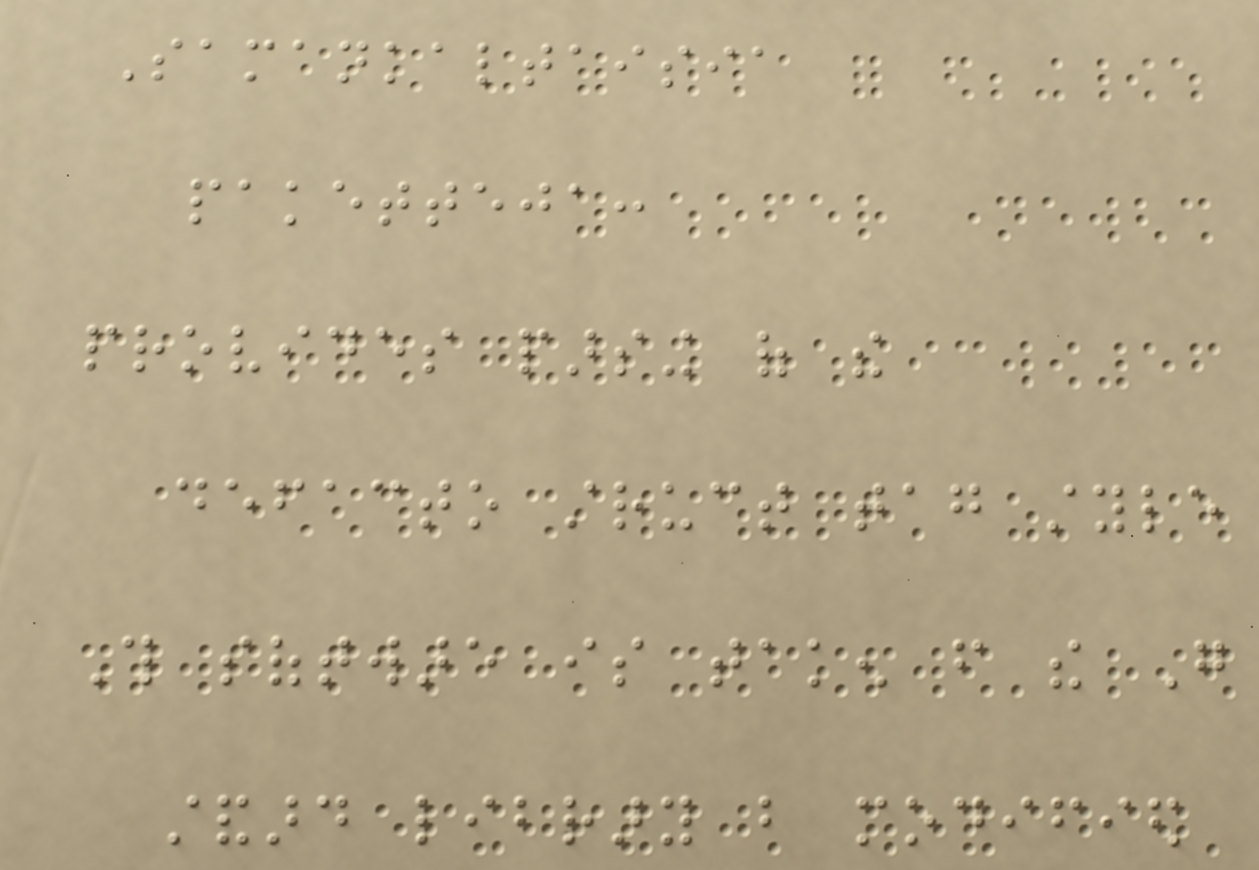Samankaltaisia
paketteja:
provides parsing of the
defacto struct tag style
This software is taken from the Go
standard library but modified
